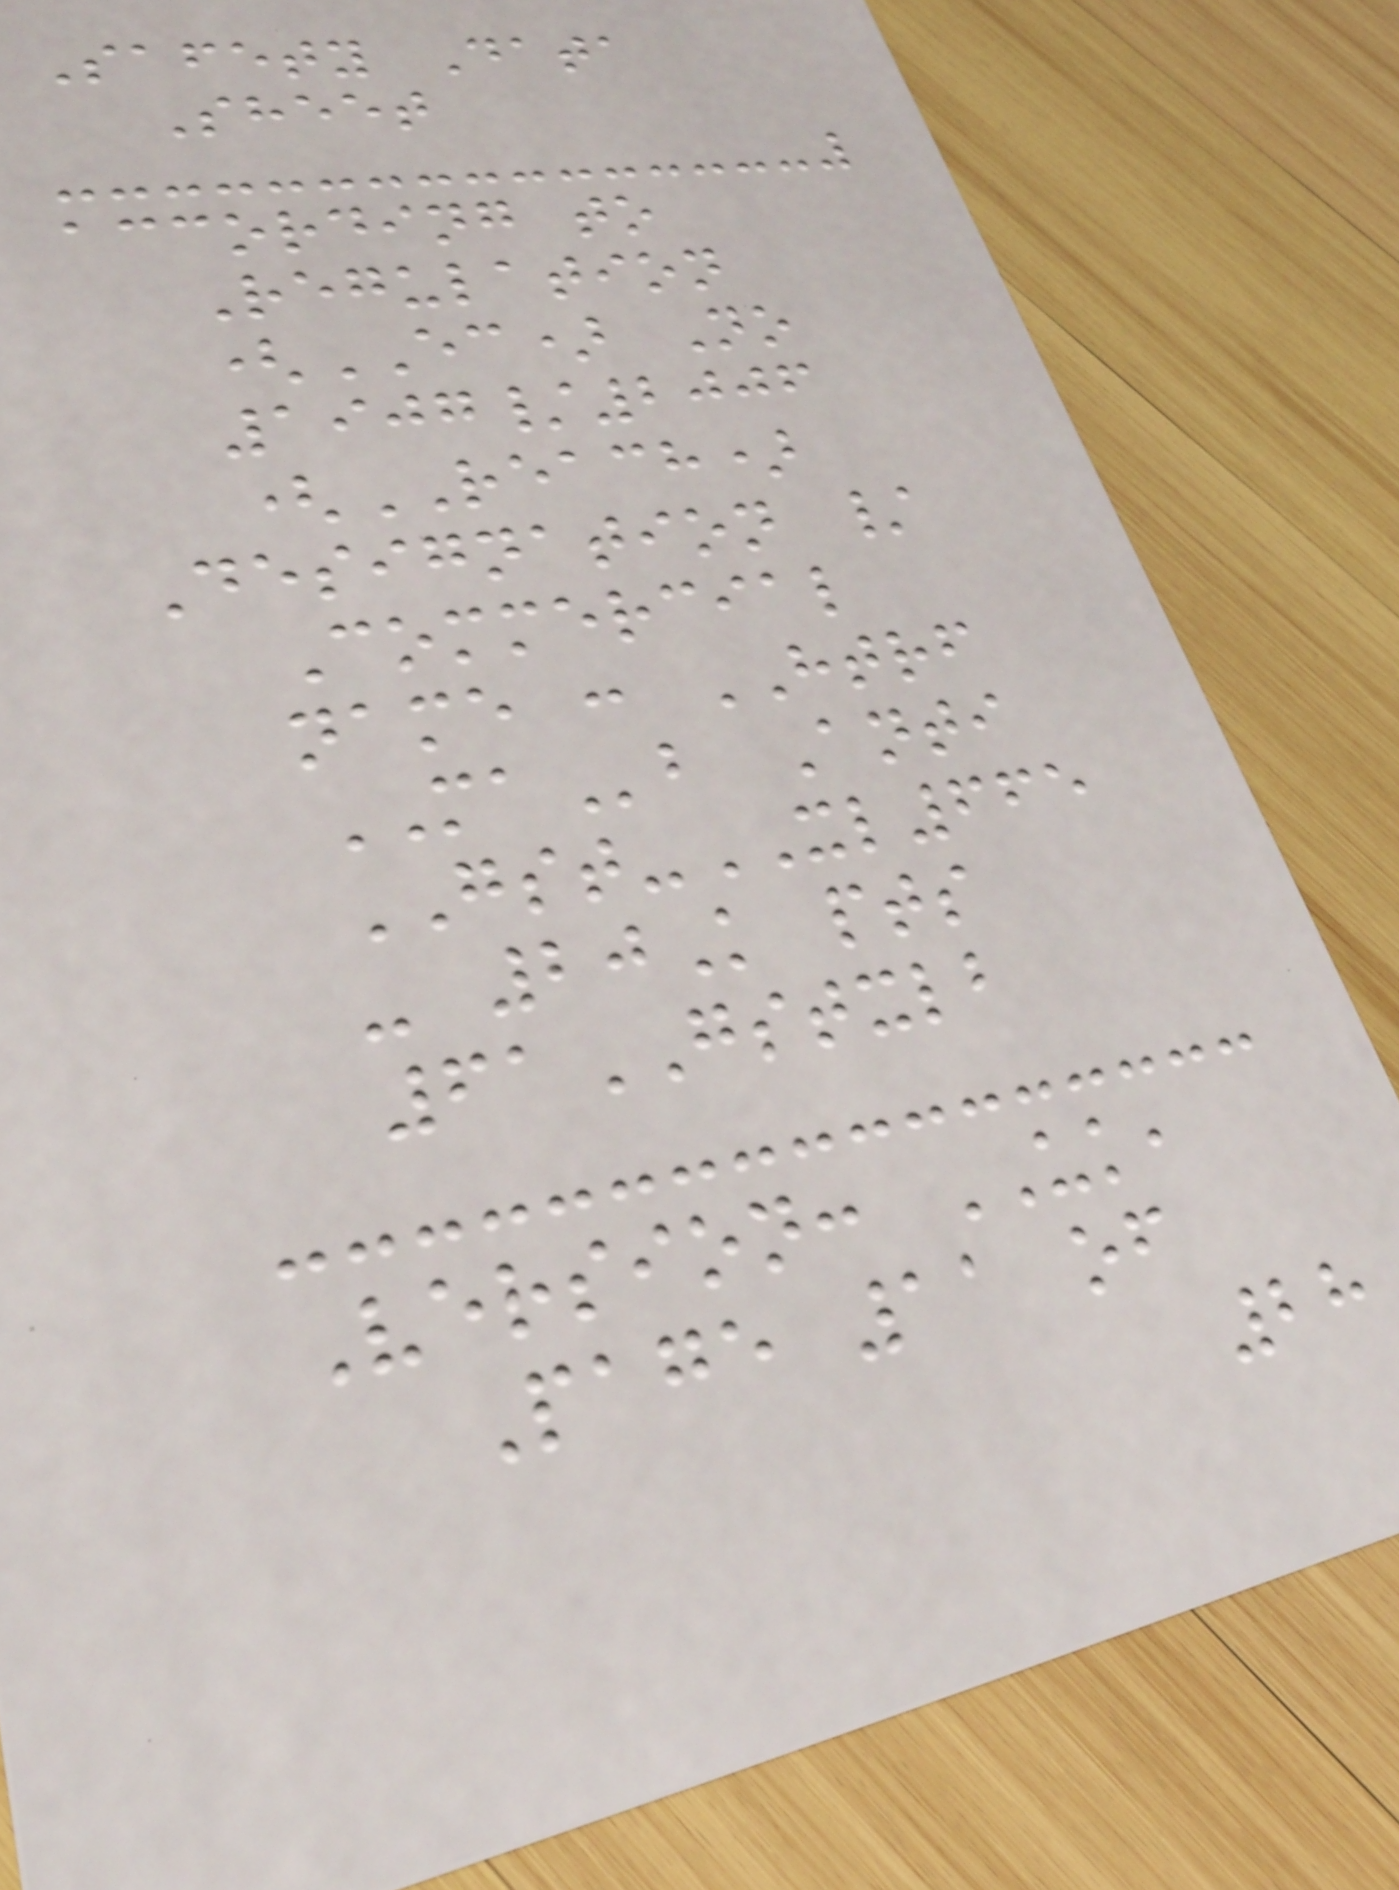Safety Data
Sheet
according to
Regulation
(EC) No
1907/2006
(REACH)
Designation /
Commercial
name : HTRF
MAb Anti
GST-XL665
- 20K pts
61GSTXLB
Version: UK,
Page 11 of
28
